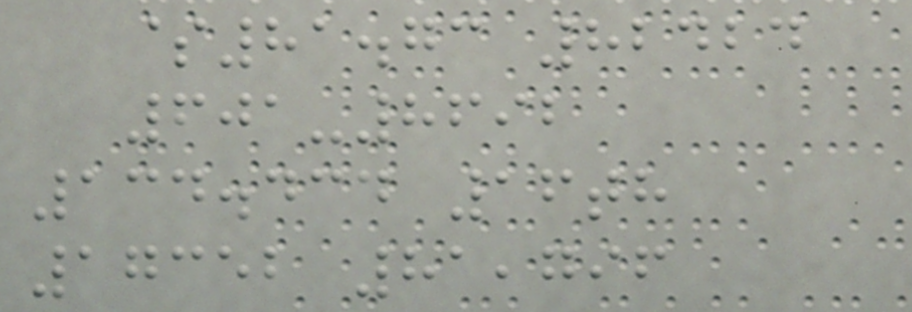$81.73 82424
601-8692
134.434 16th
17352 81,796
